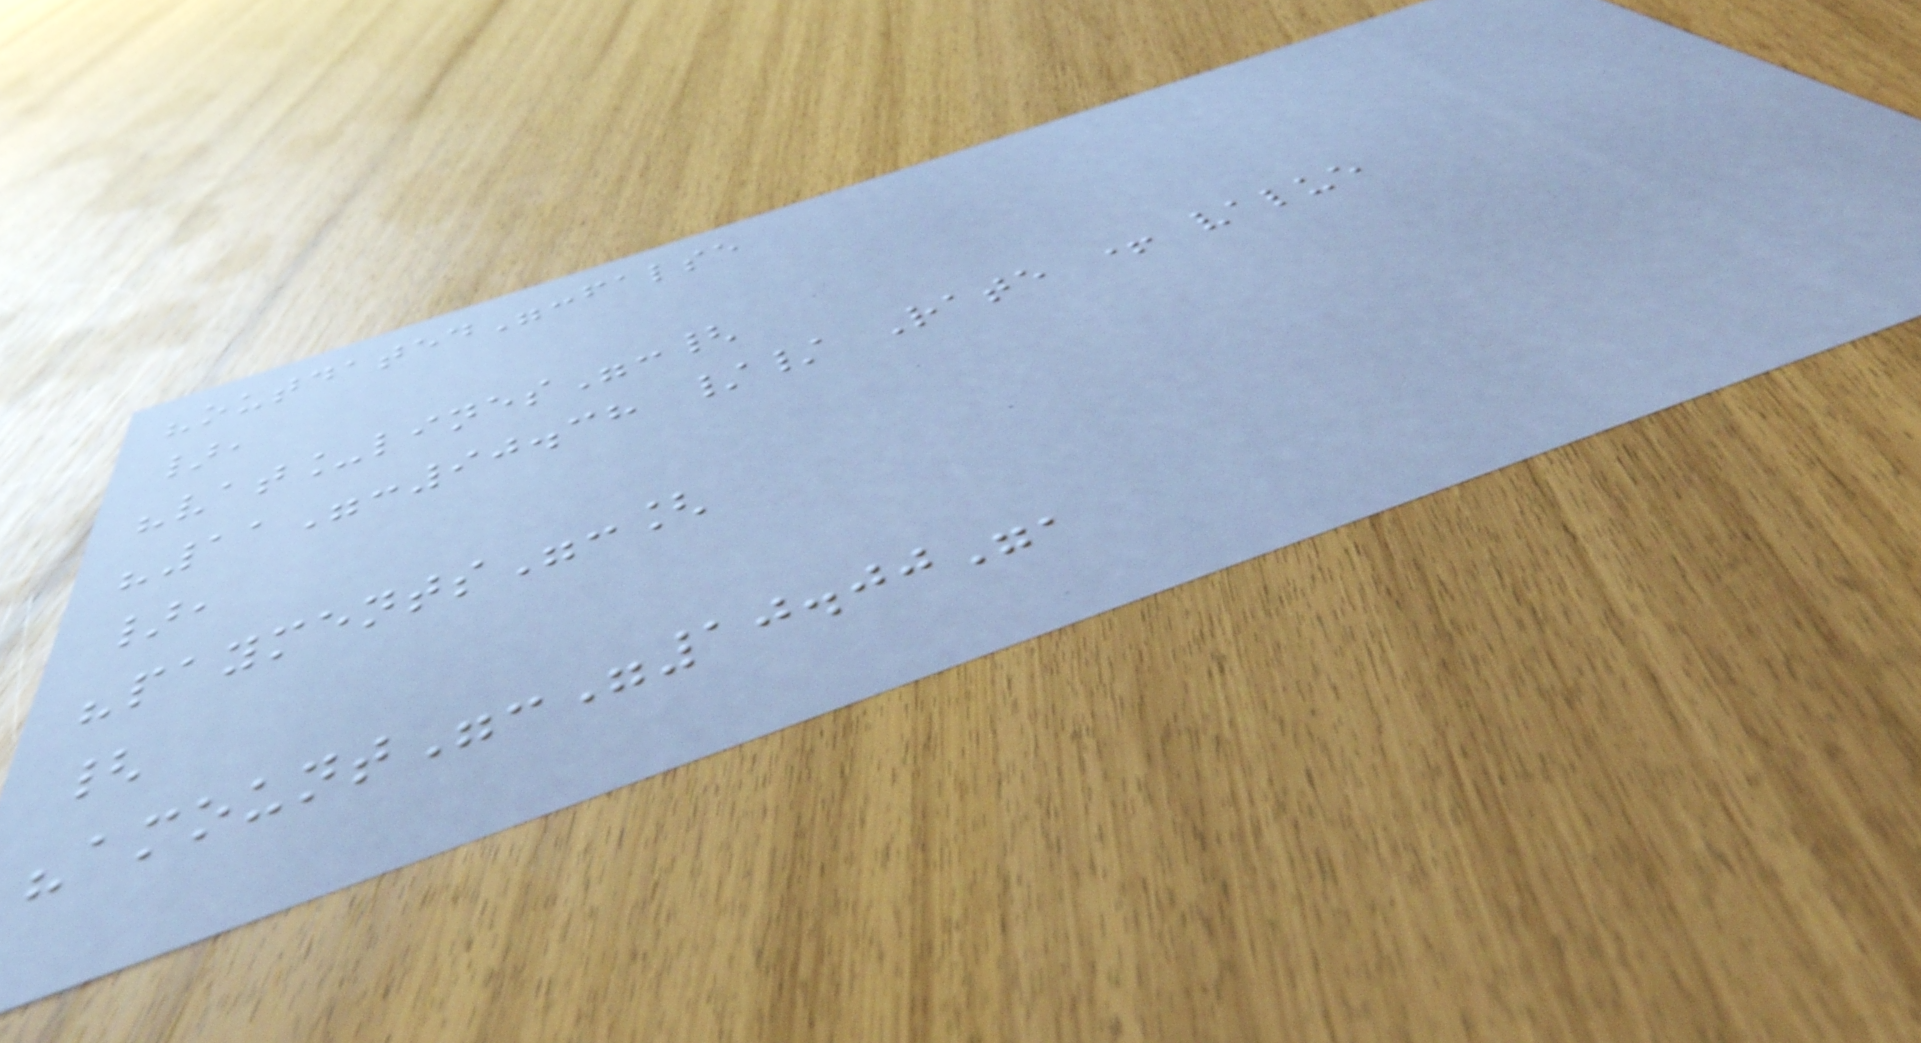"outdated":false
},
"vat_lines":{
"11":90.38 // Rate + value
},
"payments":[
{
"amount":"10.00",
